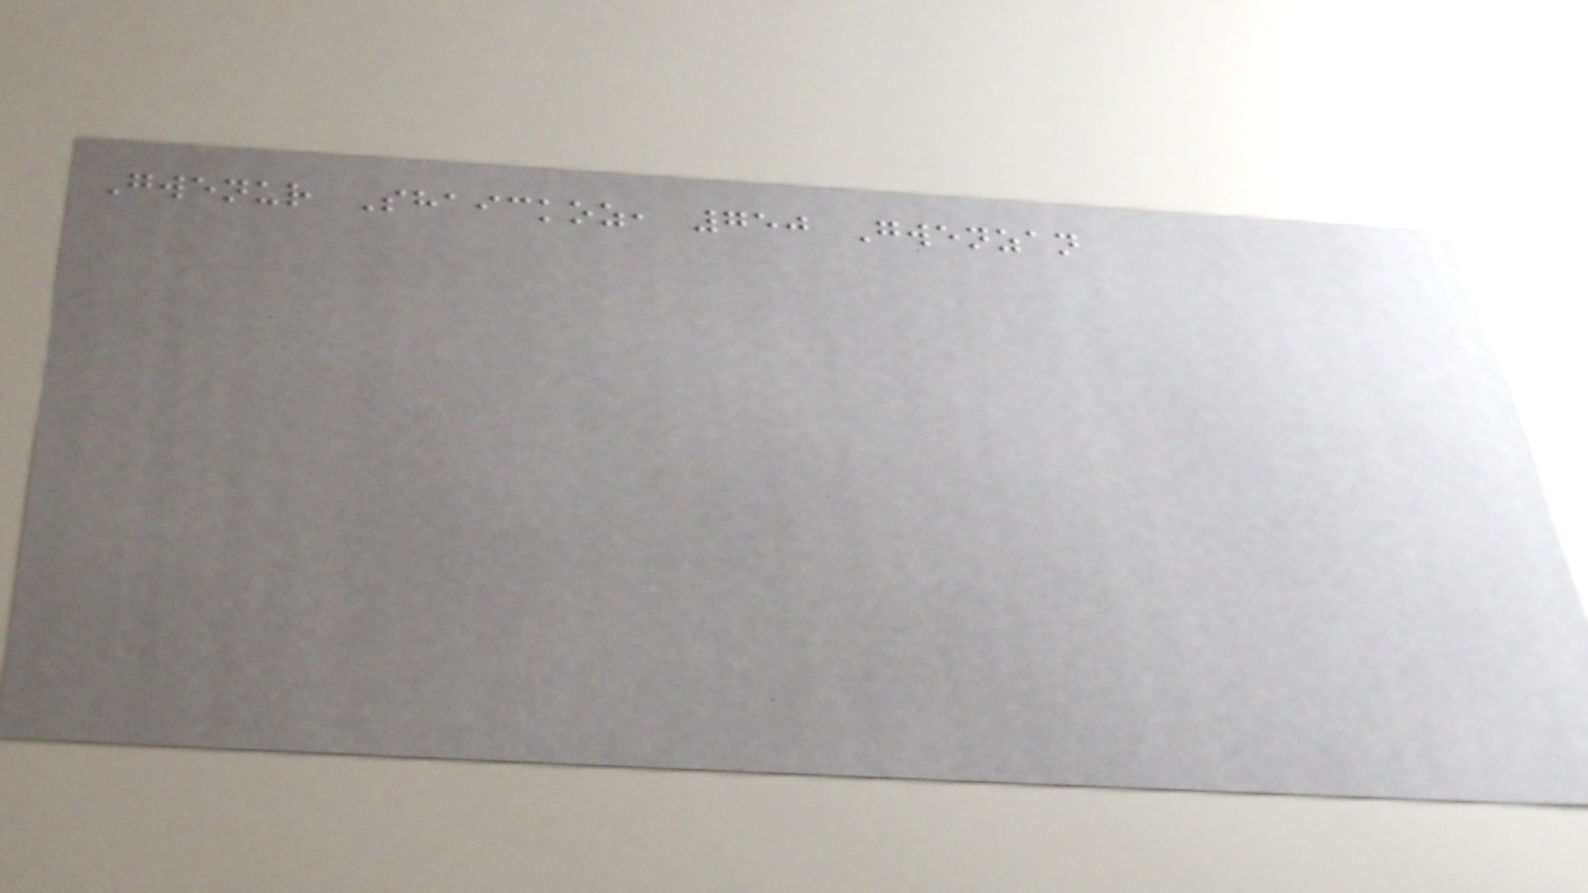Gwenur Shaickoz, 750 Gwenzan
